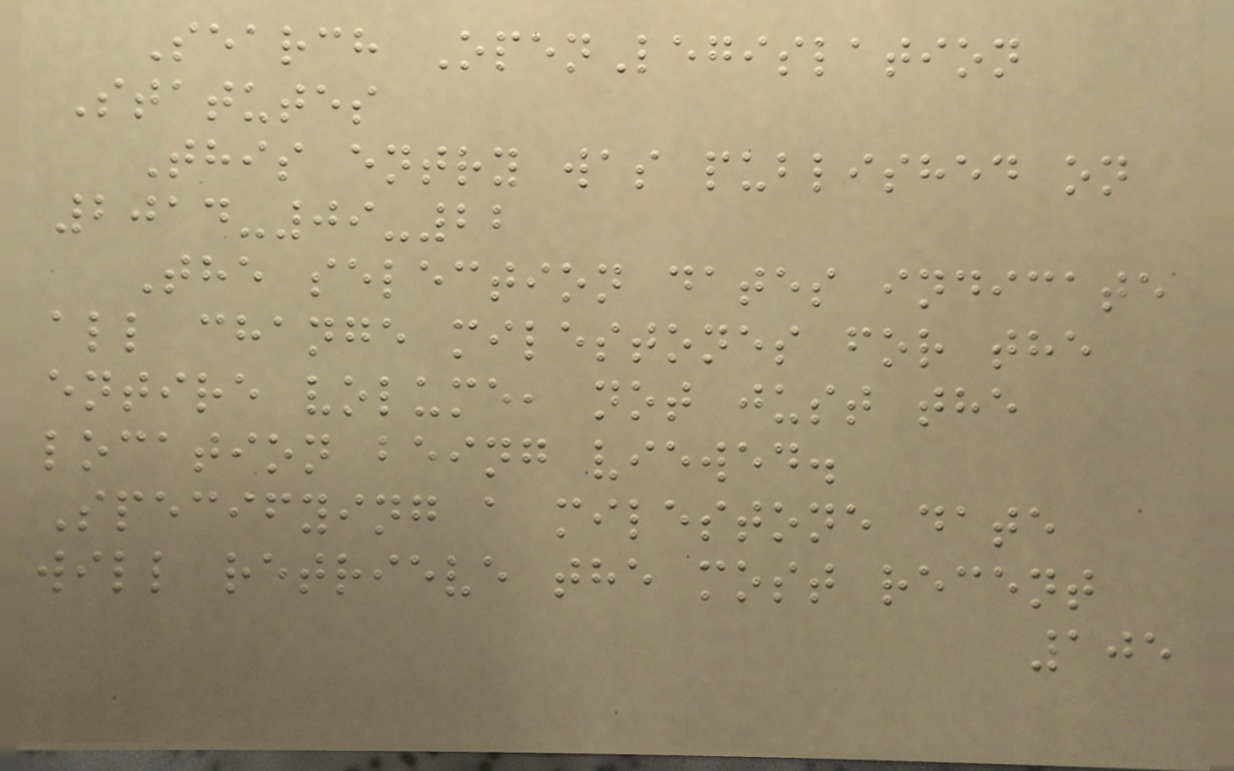Search OpenLegislation
Statutes
This entry was published on
2014-09-22
The selection dates indicate
all change milestones for the
entire volume, not just the
location being viewed.
Specifying a milestone date
will retrieve the most recent
105
